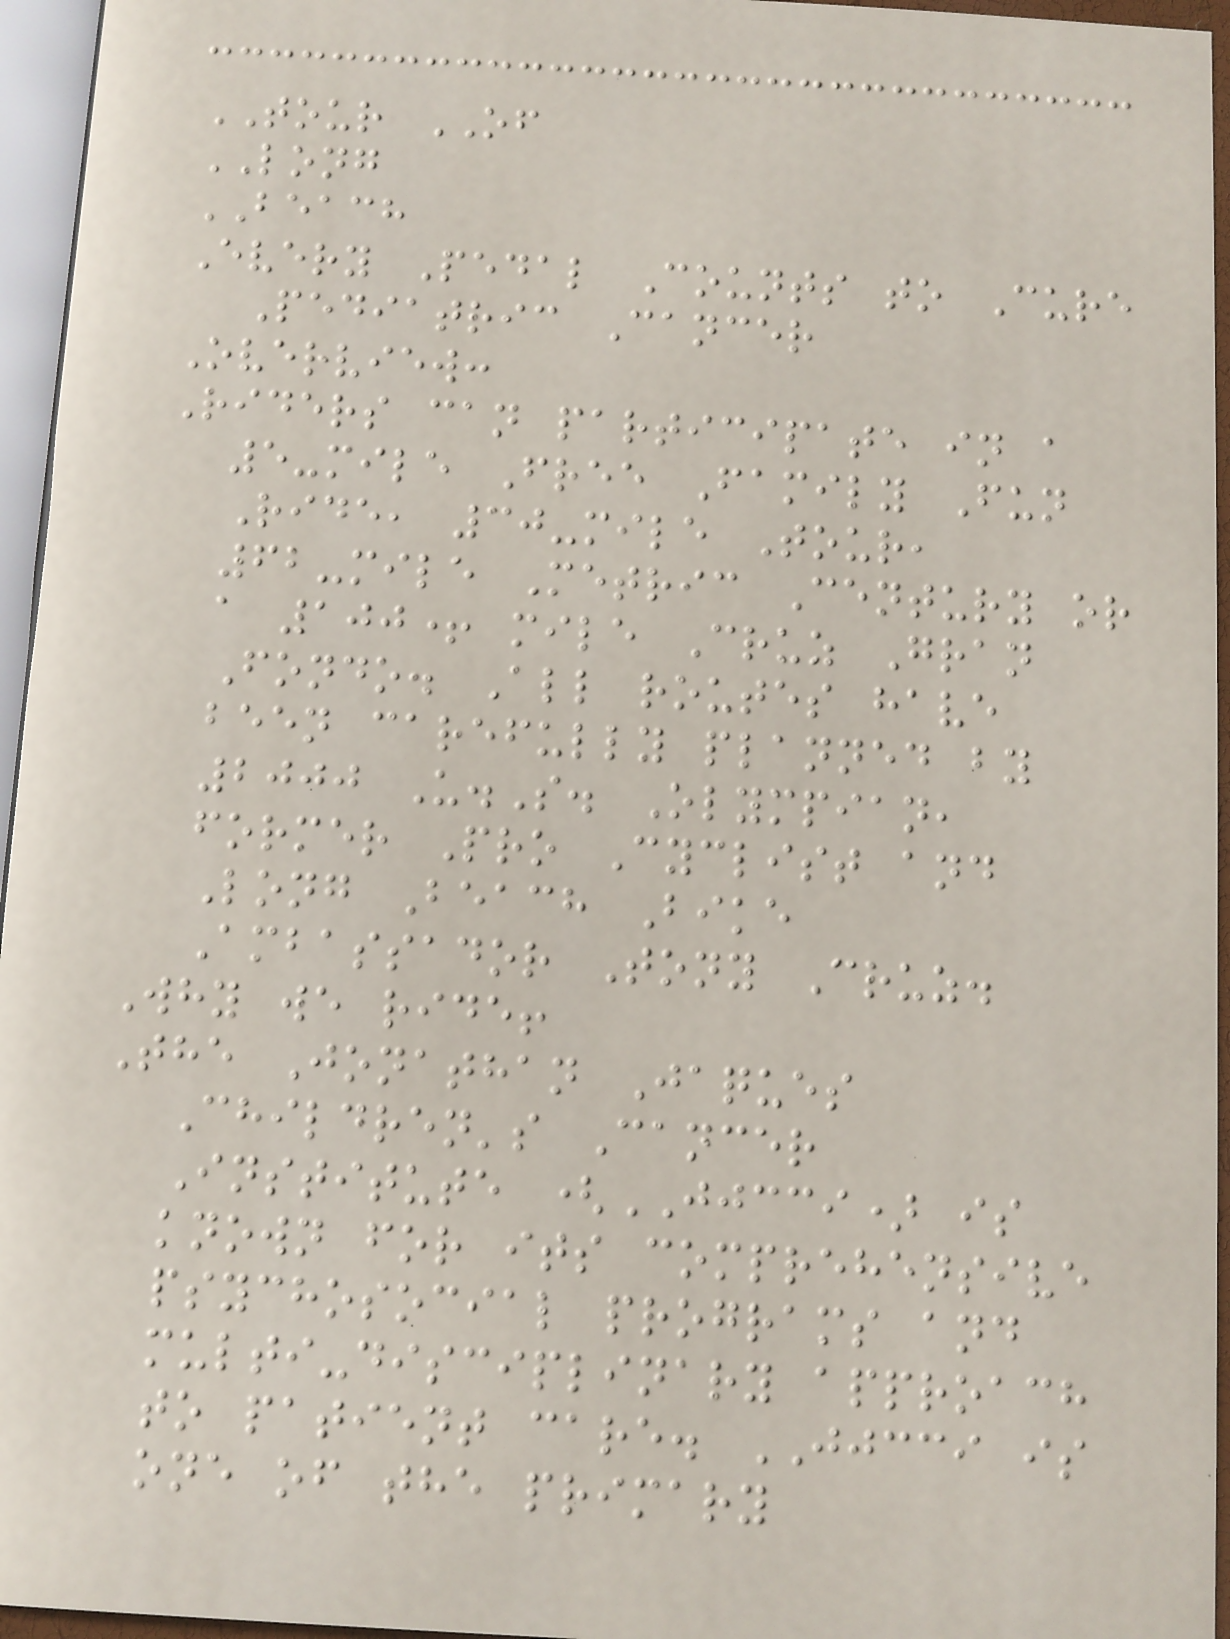TOUR OF
LONG
BEACH
Every Pedal Counts to Cure
Pediatric Cancer
Overview:
Riders can participate in a
5-mile Free Family Fun
Ride, 30-mile Tour,
62-mile Metric Century or
a 100+ mile Cruz Gran
Fondo. All routes have
been carefully planned by
2000 U.S. Olympian,
former Pro Cyclist and
Long Beach Bike
Ambassador Tony Cruz.
Why we ride!
The Jonathan Jaques
Children's Cancer
Institute (JJCCI) is
known for its comprehensive
psychosocial programs and
multi-disciplinary approach
to patient care. JJCCI is
one of the primary
